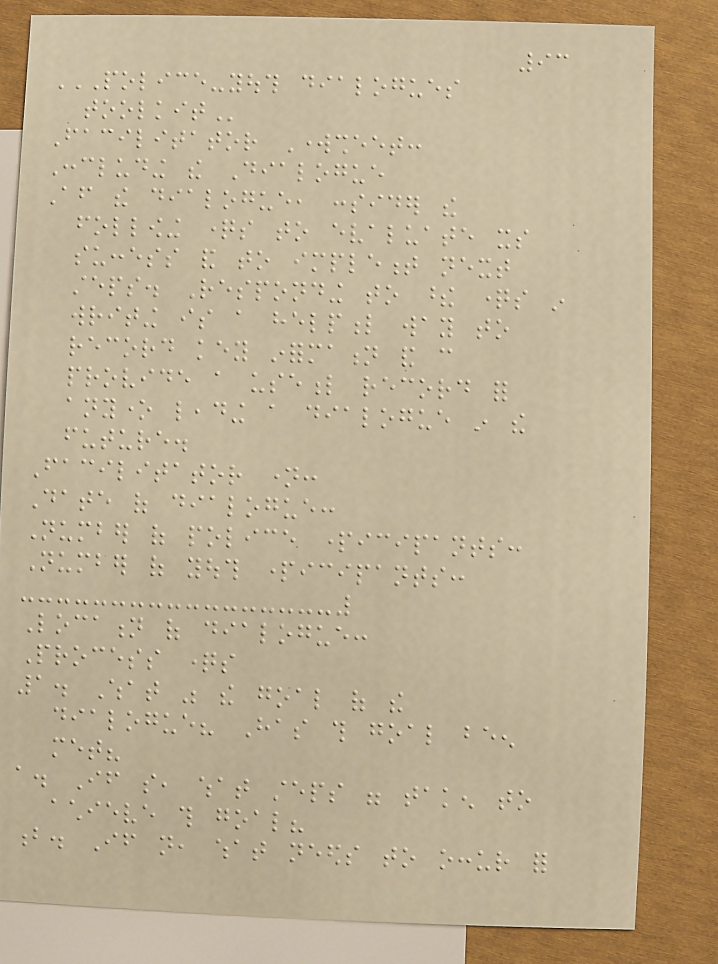93
POLICE-YOUTH DIALOGUES
TOOLKIT
Facilitator Worksheet:
Concluding the Dialogue
After the dialogue, consider the
following questions to evaluate its
success and to implement next
steps. Responding to these questions in
writing is a helpful way to
record key information and can
provide a useful record for
anyone leading a dialogue in the
future.
Facilitator name:
Date of dialogue:
Number of police participants:
Number of youth participants:
Location of dialogue:
Process questions
1. What was the goal of the
dialogue? Has this goal been
met?
a. If so, what steps were taken to
achieve this goal?
b. If not, what needs to occur for
